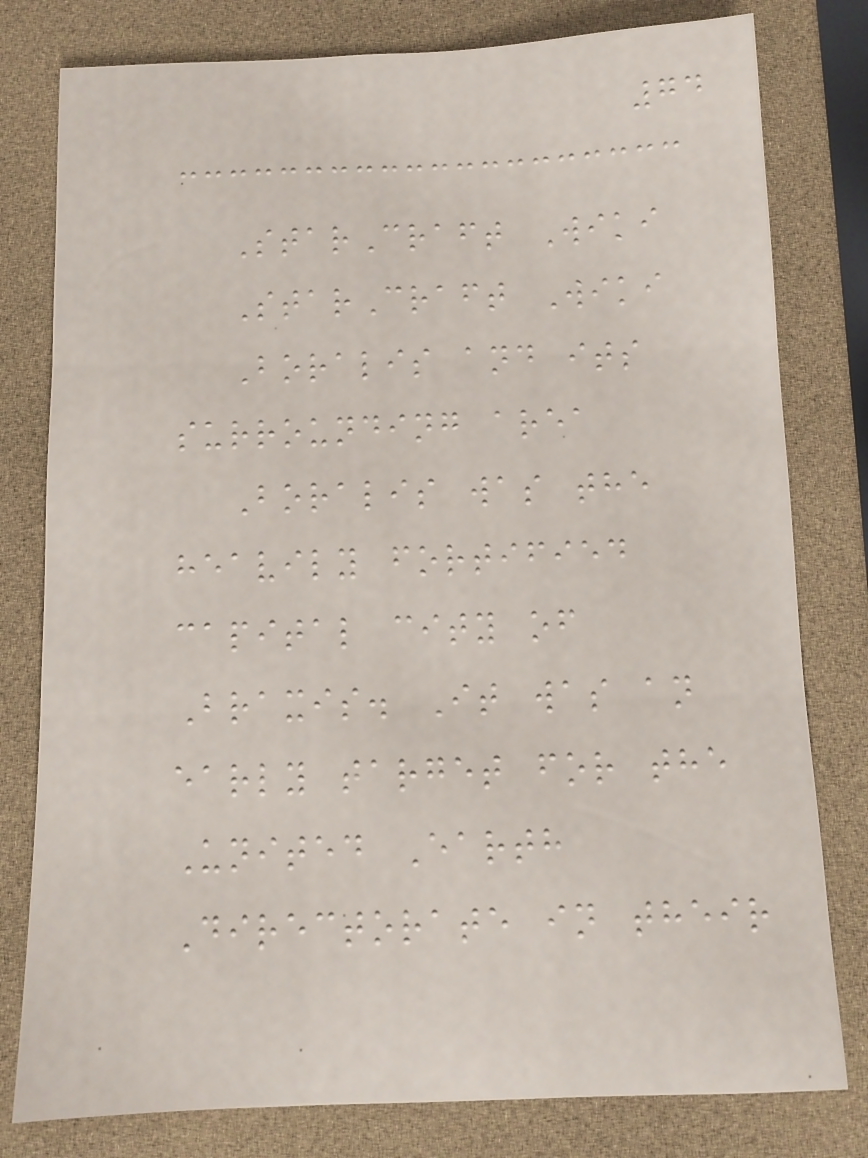74
StarCraft Wiki
StarCraft Wiki
Boralis and its
surrounding area
Boralis was the
heavily fortified
capital city of
Braxis. It was an
early target for the
United Earth
Directorate in their
